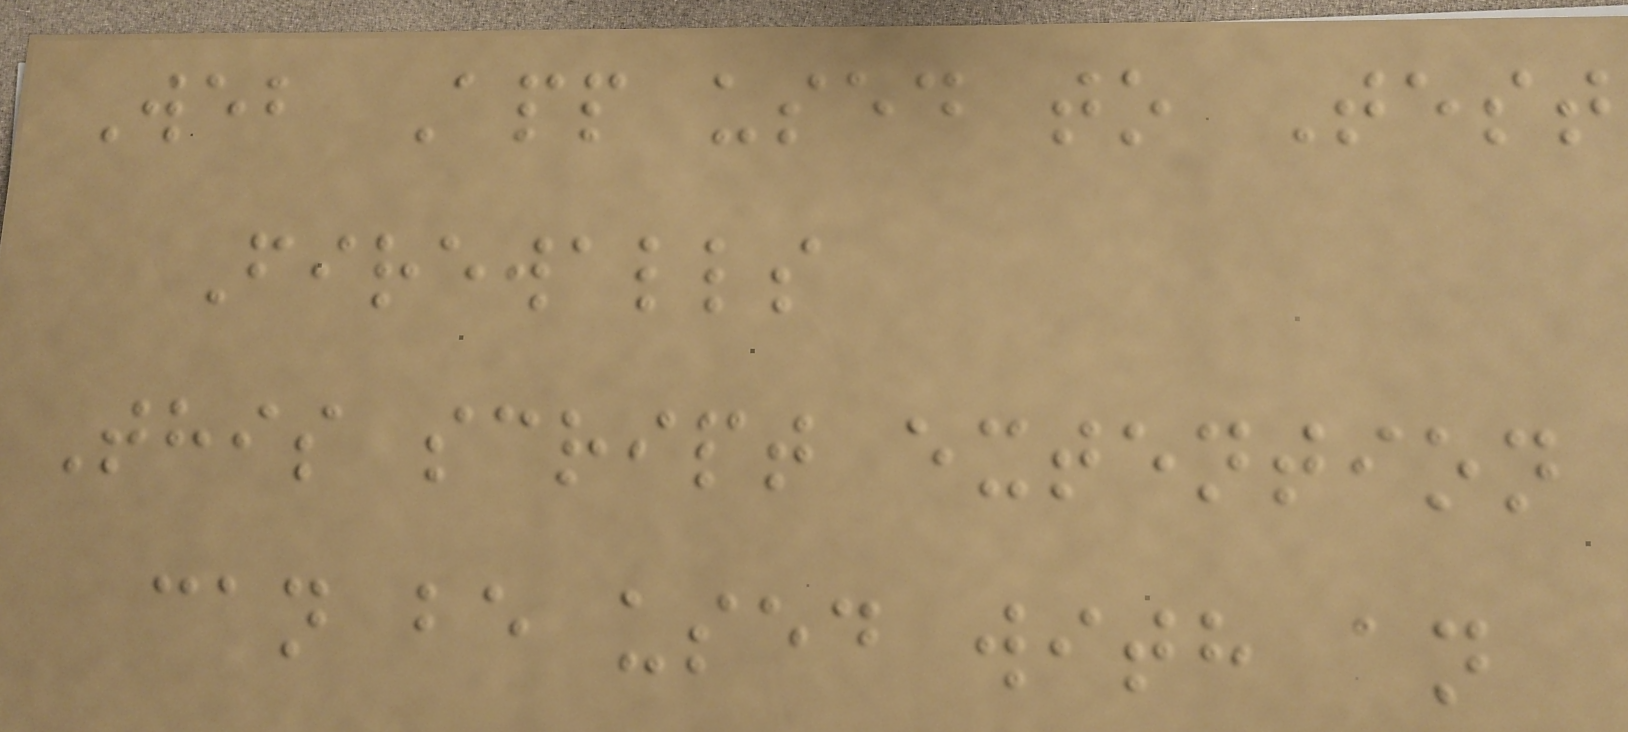Web App used to Test
Firewalls
This script extention
can be used with an
